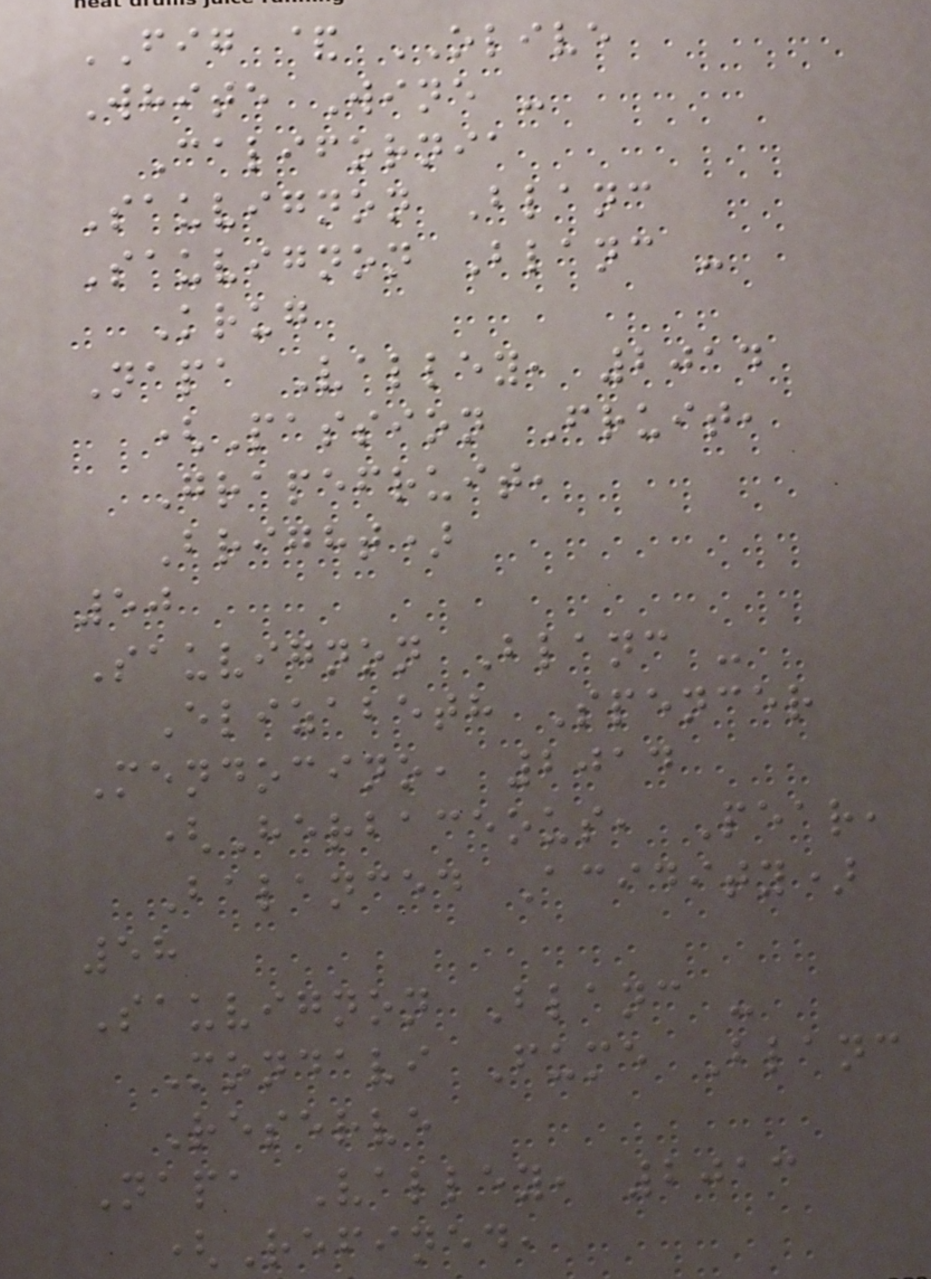FIG & OLIVE
White Wine -
California
Sauvignon Blanc
Sauvignon Blanc -
Krug
Napa Valley, 2014
(Passion Fruit,
Grapefruit,
Bright)
50
Sauvignon Blanc -
Elizabeth Spencer
Mendocino, 2014
(Herbaceous, Pear,
Balanced Acidity)
58
Sauvignon Blanc -
Mondavi Fume Blanc
Reserve
Napa Valley, 2013
(Refined,
